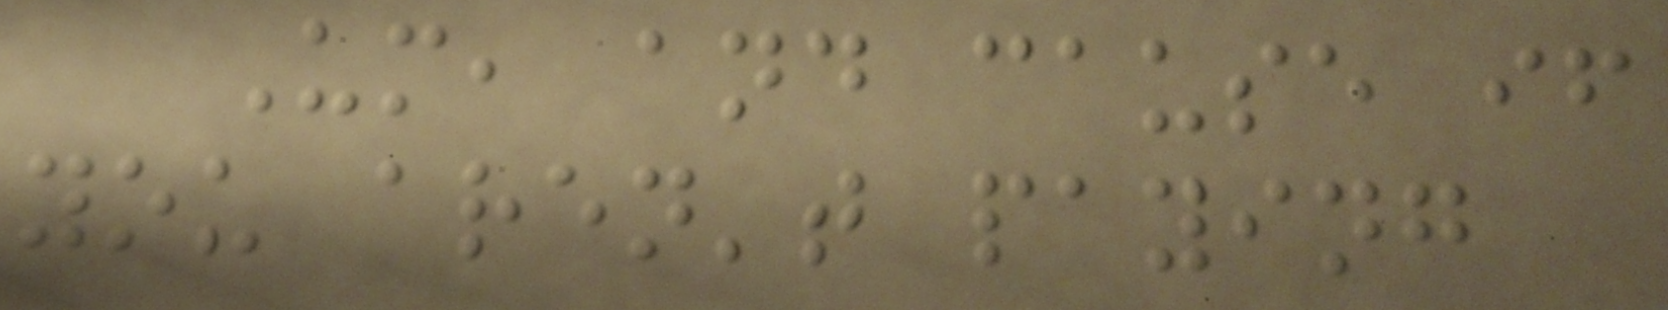Um, and cause if
you aren't paying
